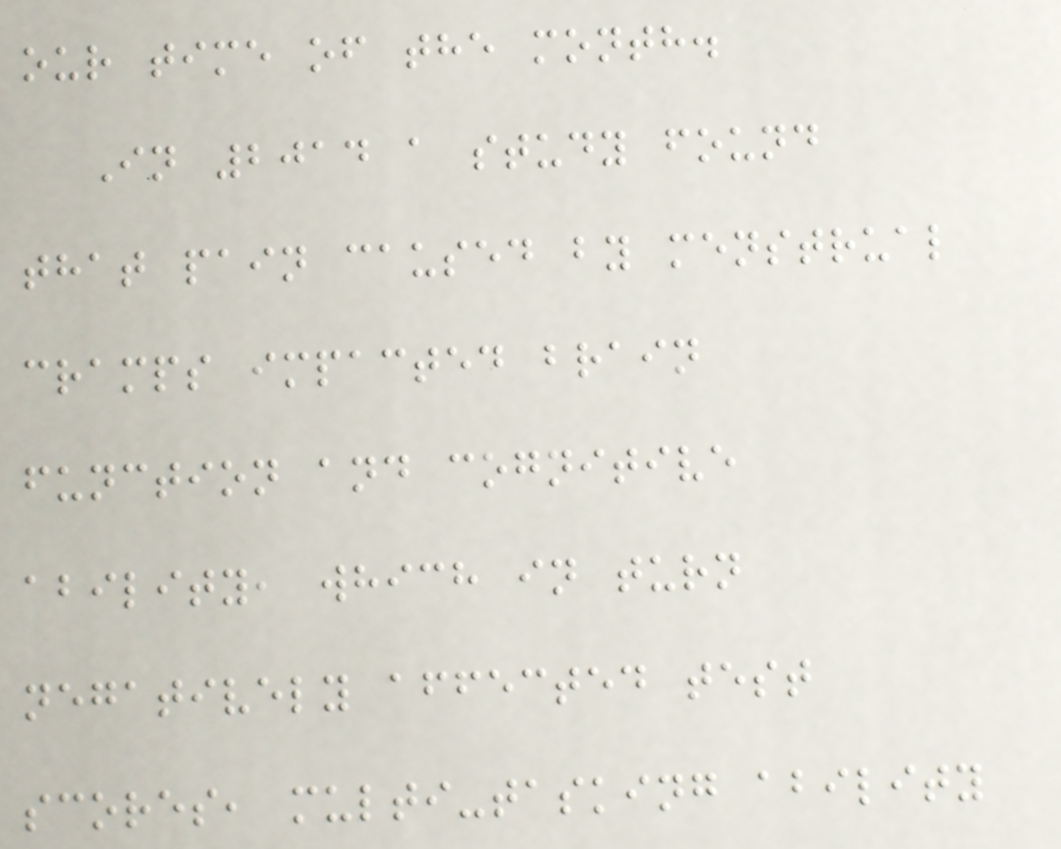our time of the month.
In 2014 a study found
that pain caused by menstrual
cramps impacted brain
function and cognitive
ability, which in turn
negatively affected test
scores, multi-tasking ability
